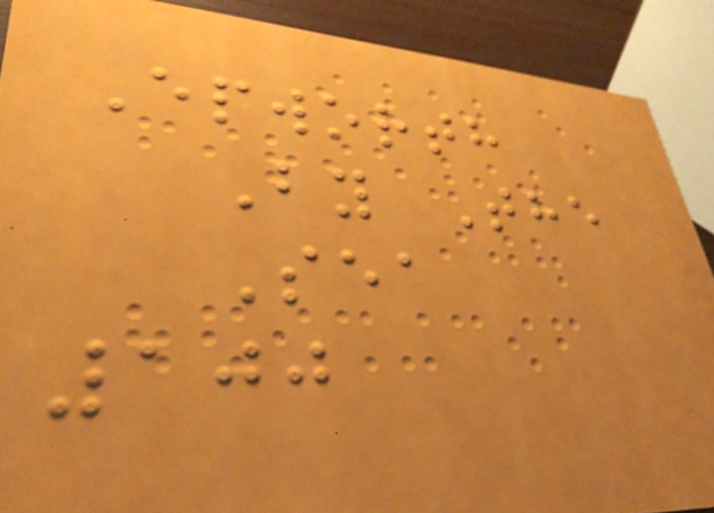Epworth
By The
Sea
100
